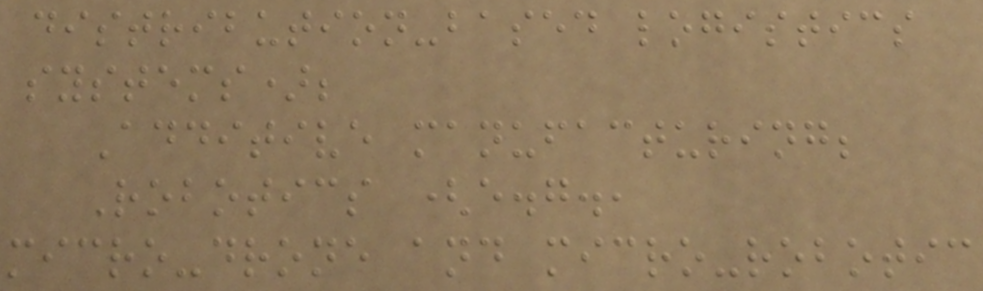distribution-based logistics
systems);
Additive manufacturing;
Robotics (e.g.,
micro-drone and micro-robotic
